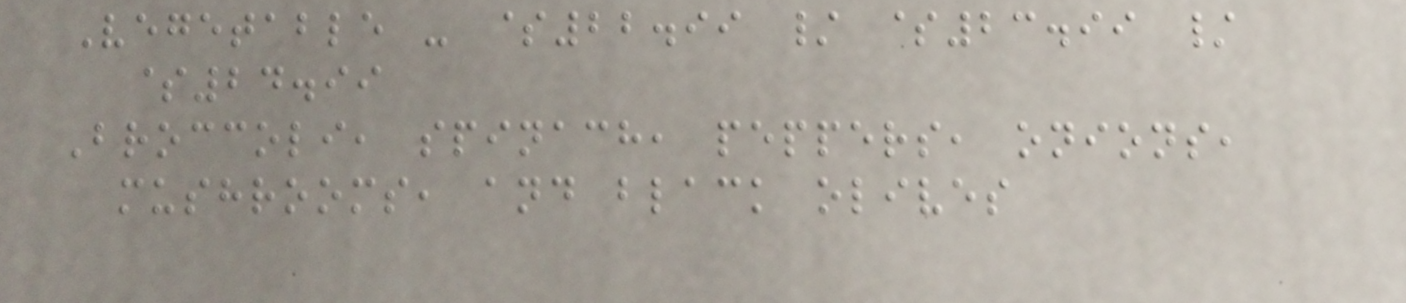Vegetable - $22.99 / $23.99 /
$24.99
Broccoli, spinach, peppers, onions,
mushrooms, and black olives
